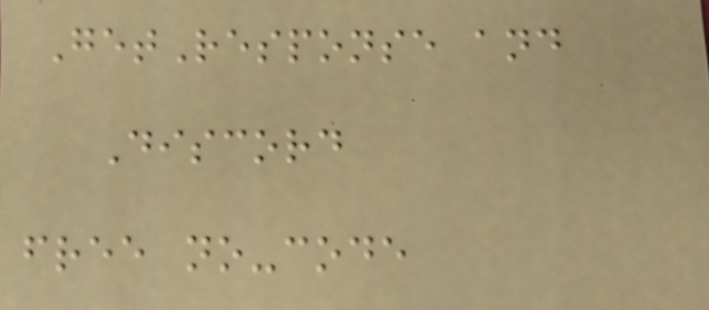GetResponse and
Discord
free no-code
